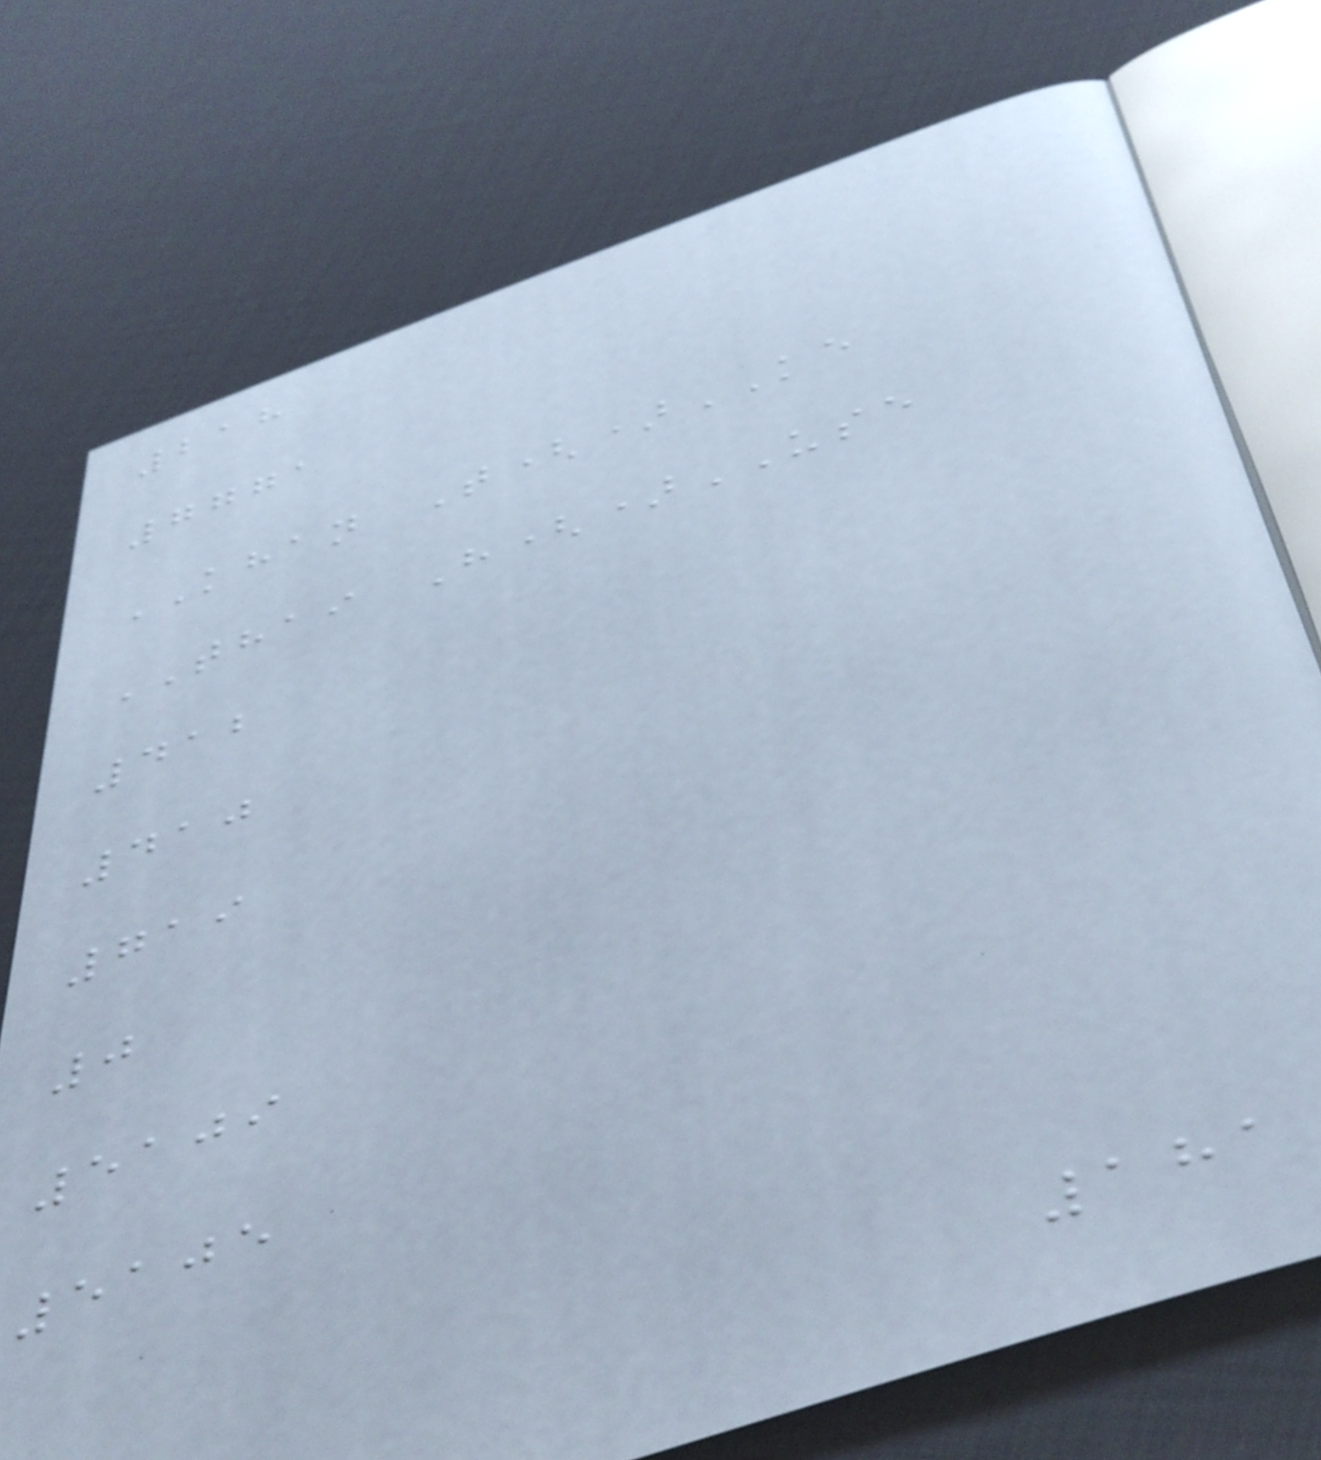218
7771
KHAN T()KE
THAI H()USE
412
410
719
0
5109
5105
181
